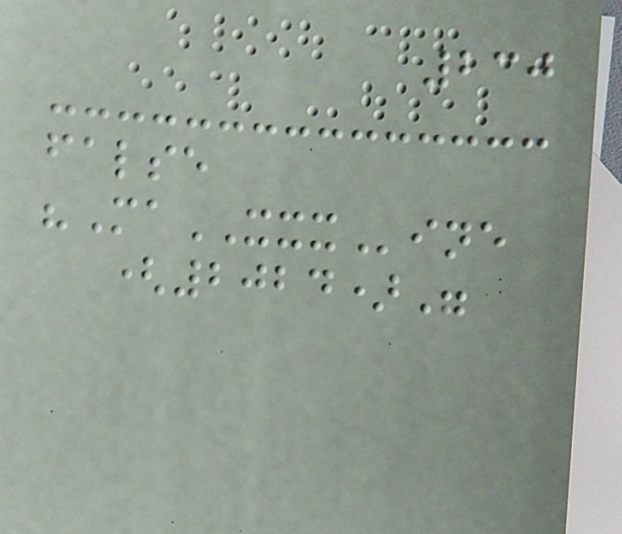230
false
"MaXXXine
(2024)"
